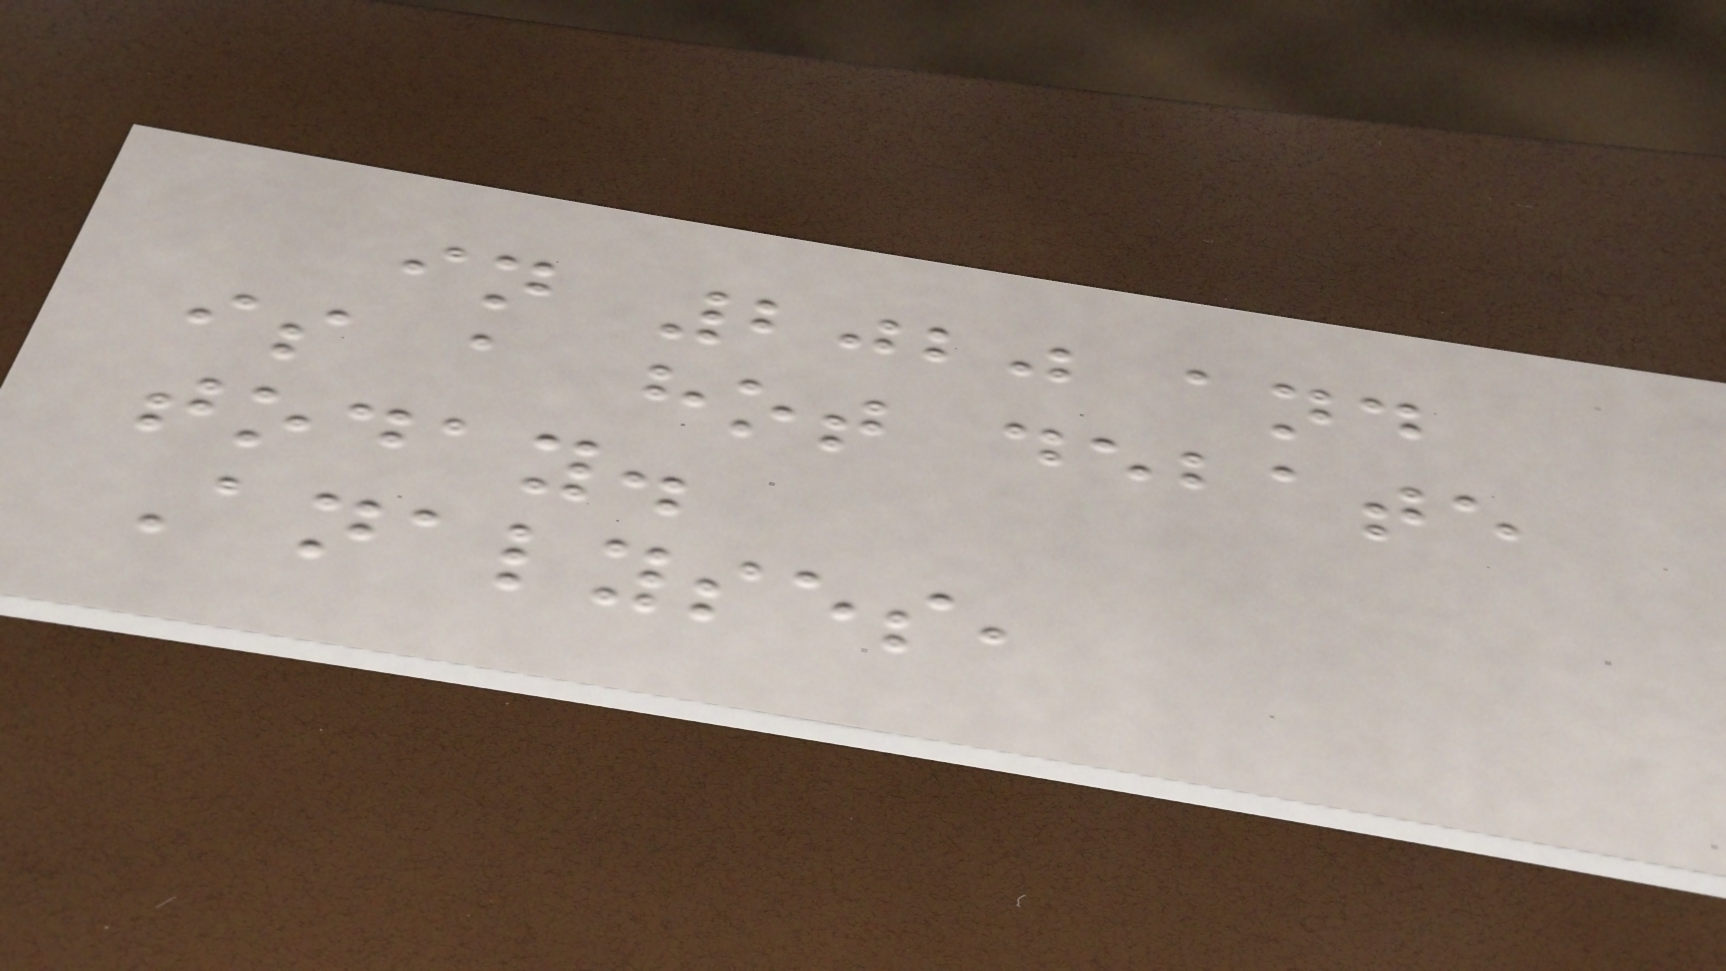in 2020 and
is a hot debate
today.
Analyses,
